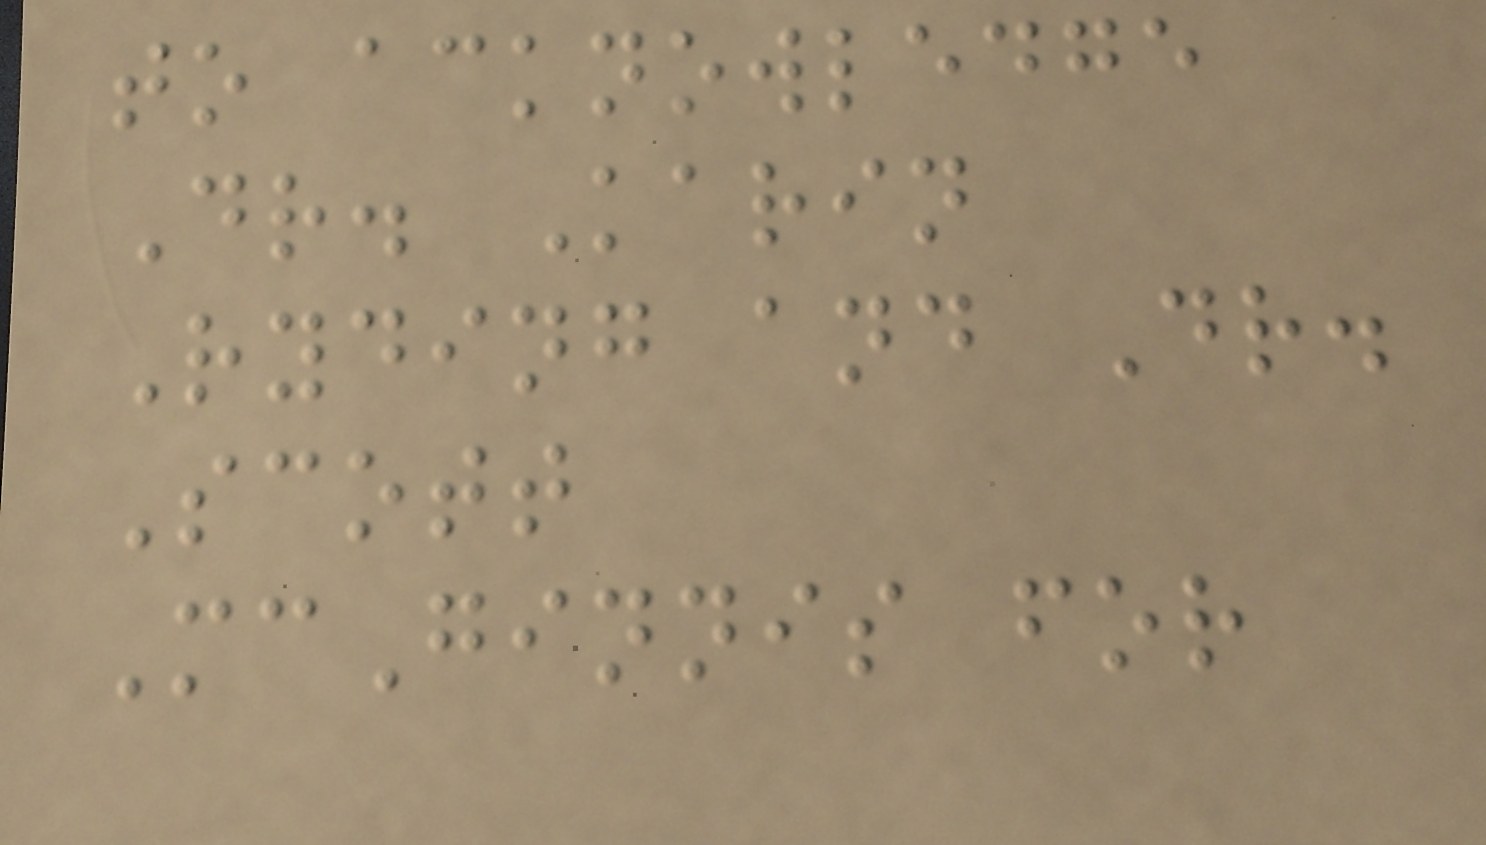to acknowledge
Dr. Karin
Ryding and Dr.
Scott
McGinnis for
